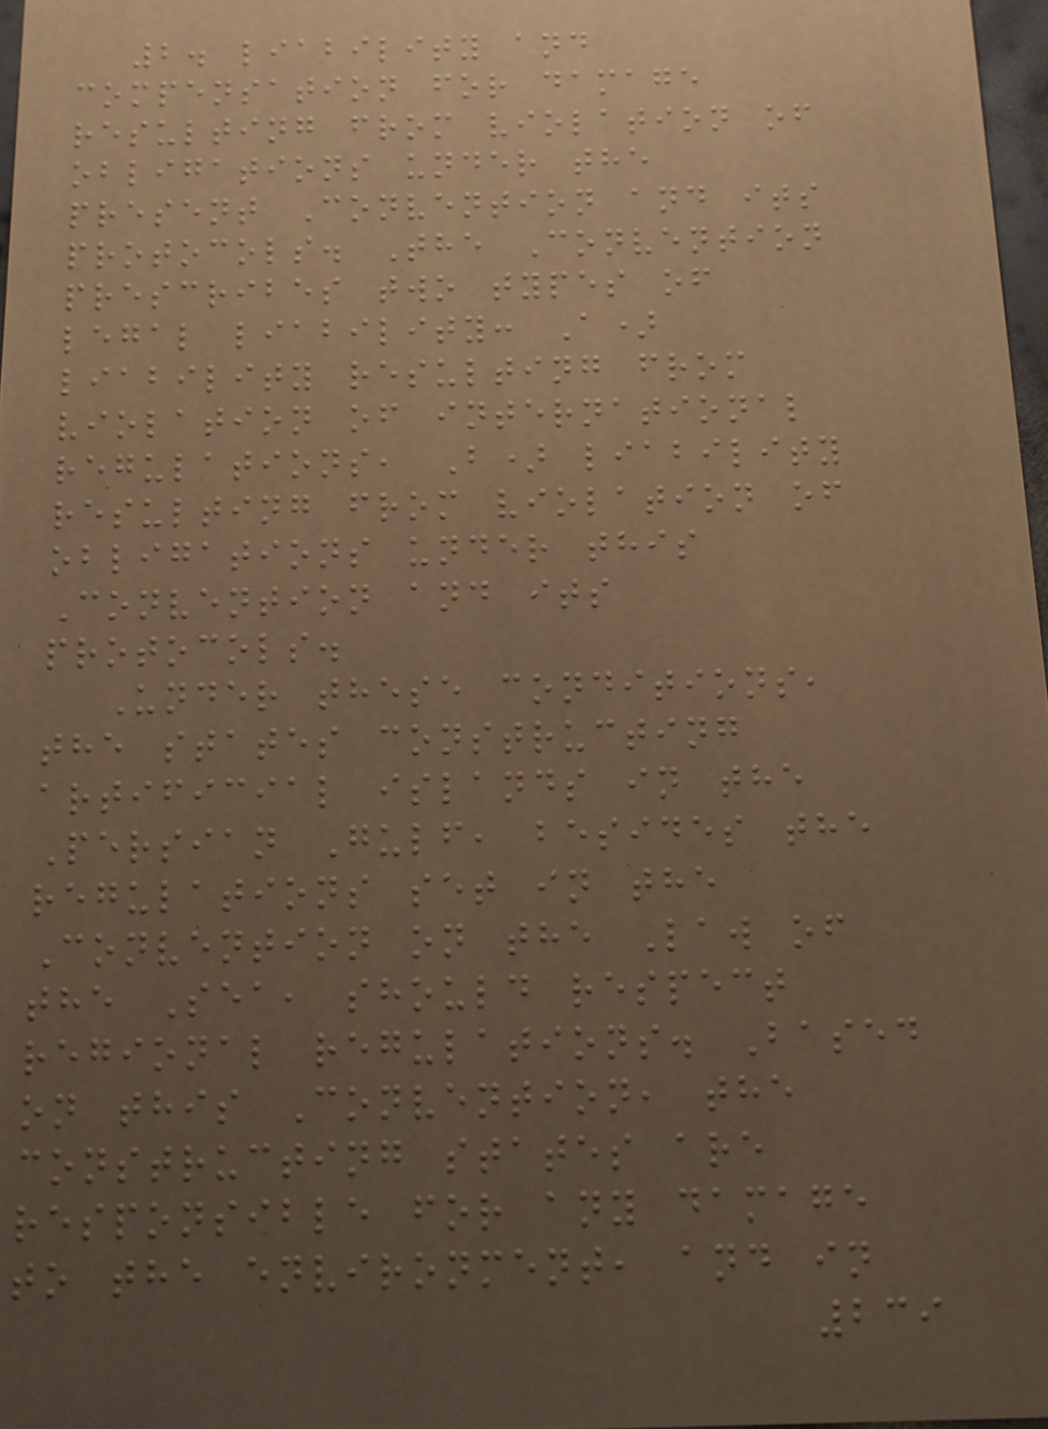2. liability and
compensation for damage
resulting from violation of
obligations under the
present Convention and its
protocols. The Convention
prescribes two types of
legal liability: A)
liability resulting from
violation of international
regulations, B) liability
resulting from violation of
obligations under this
Convention and its
protocols.
Under these conditions,
the states constructing
artificial islands in the
Persian Gulf, besides the
regulations set in the
Convention on the Law of
the Sea, should respect
regional regulations. Based
on this Convention, the
constructing states are
responsible for any damage
to the environment, and in
239
